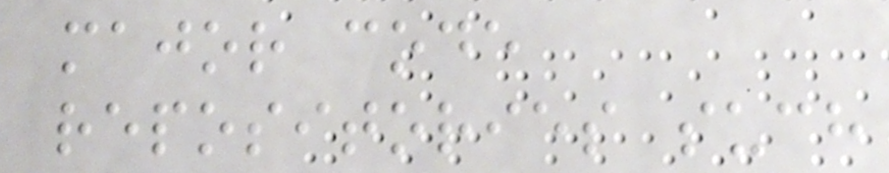major code
repositories such
